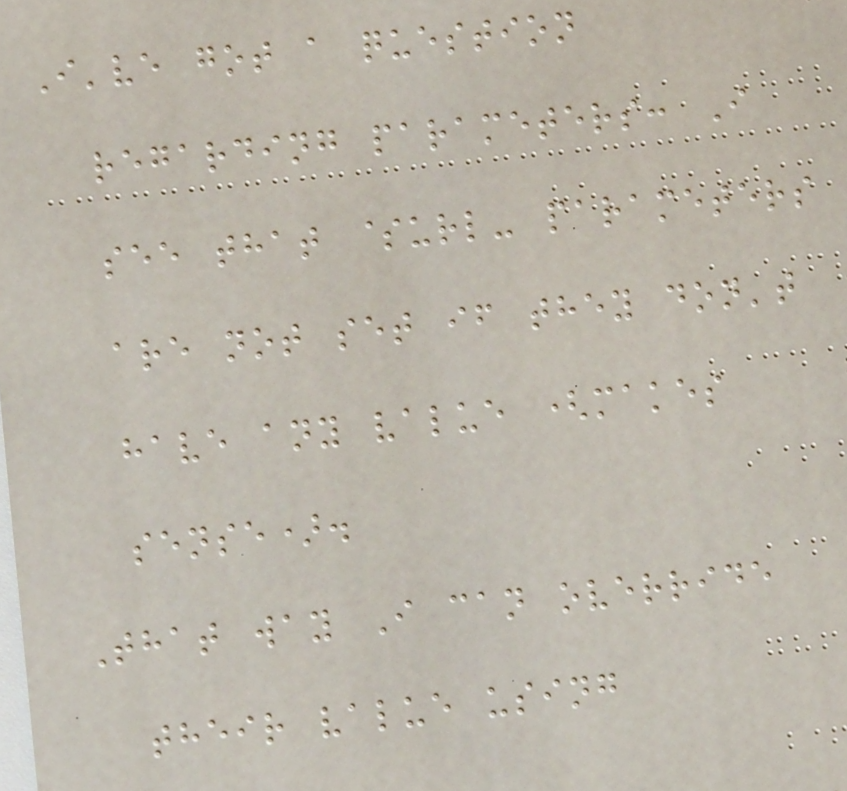I've got a question
regarding parameters: I
see that $url- parameters
are not set if they don't
have any value (makes
sense).
That way I can override
their value using
